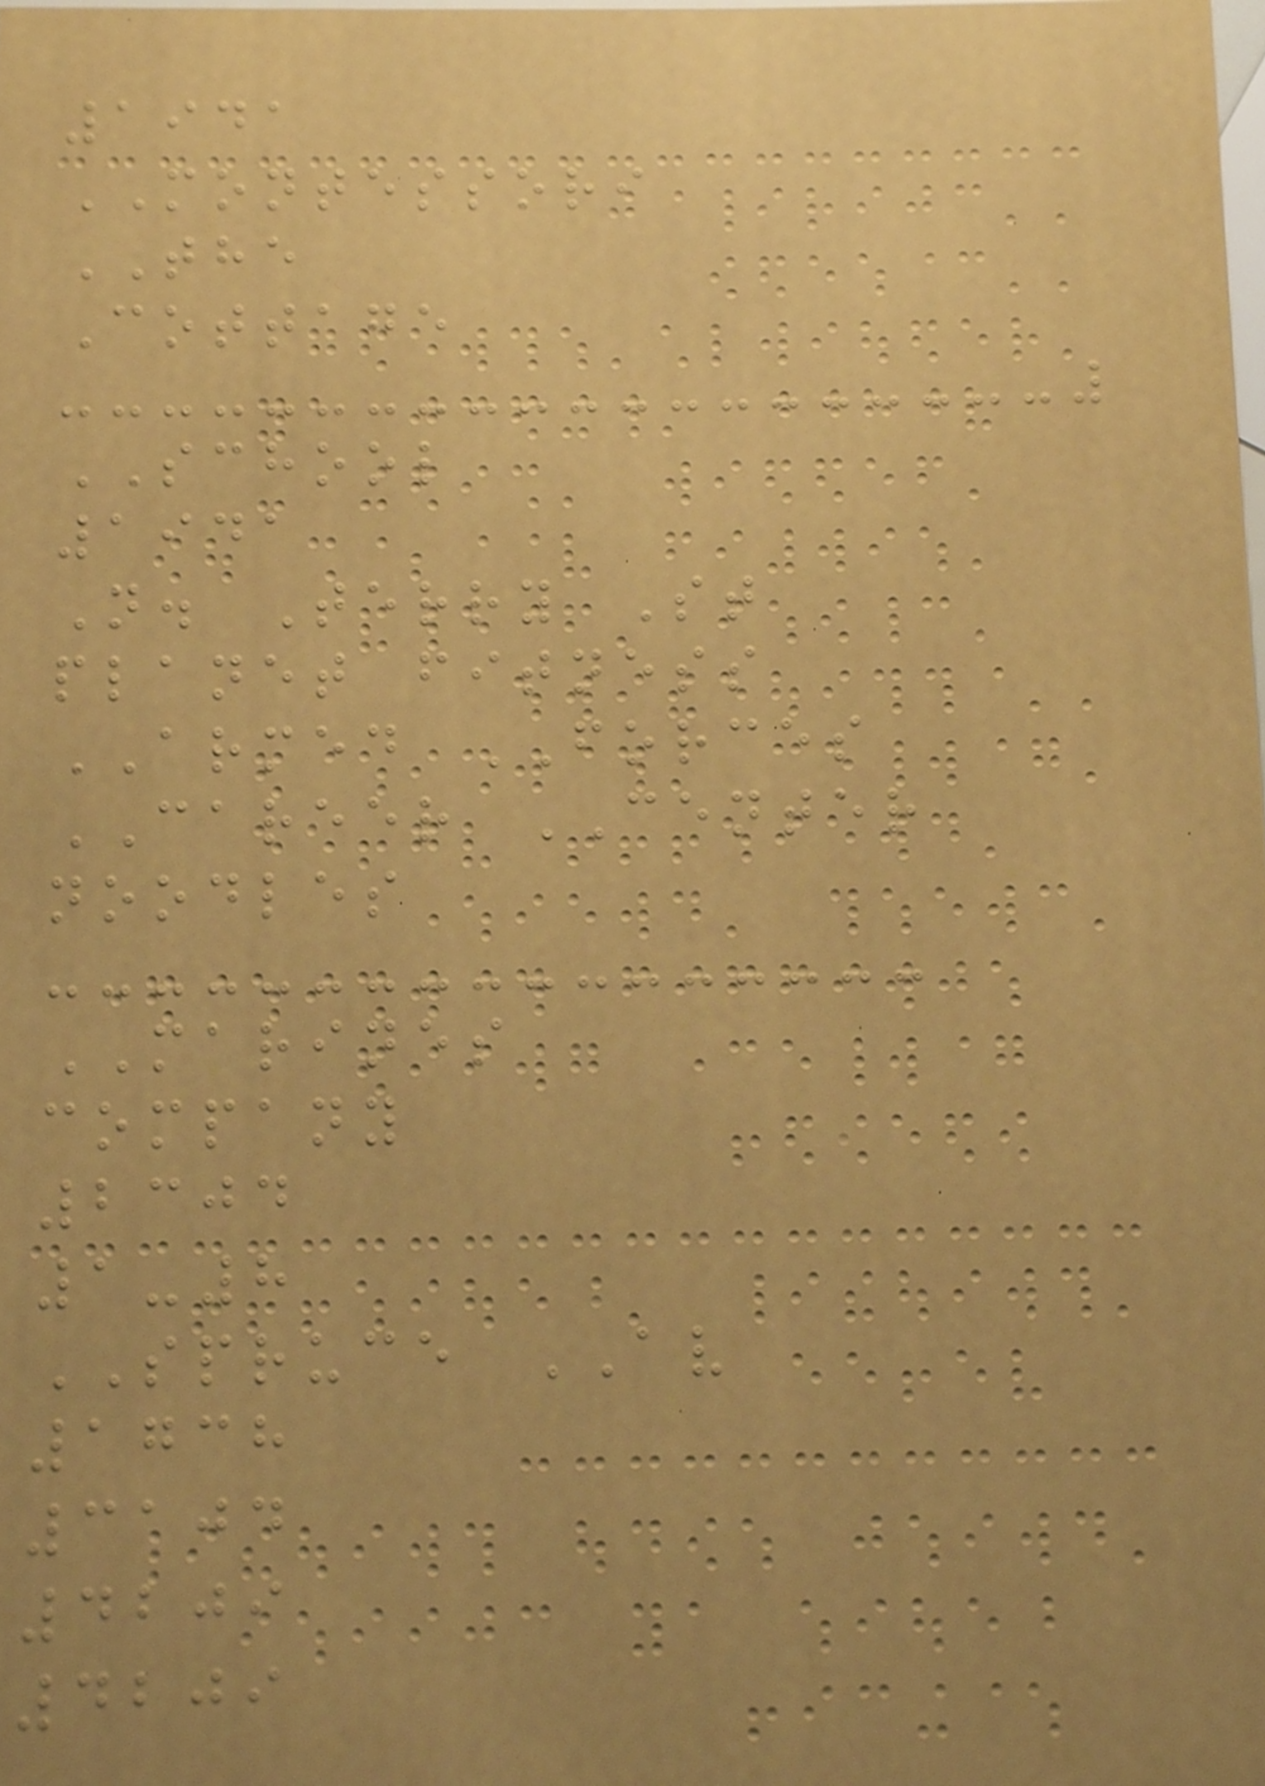1941
MONTESSORI
THE
Cottage
SCHOOL
1941
N. Terry St
planet fitness
ARMED FORCES
CAREER CENTER
noodles
MARINES
company
2304
1-8
SPRUCE AV
1738
3104
4209
4209
